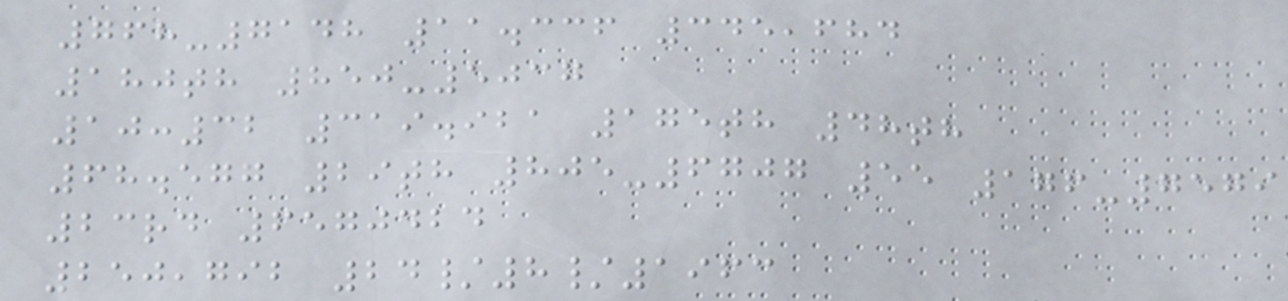768-7148 11.336 345,684
180th 850-5037
10:32 319.921 175th 48th
68.577 29th 805-6707 55 176-7579
23rd 6570424
250,792 24/8/1963
